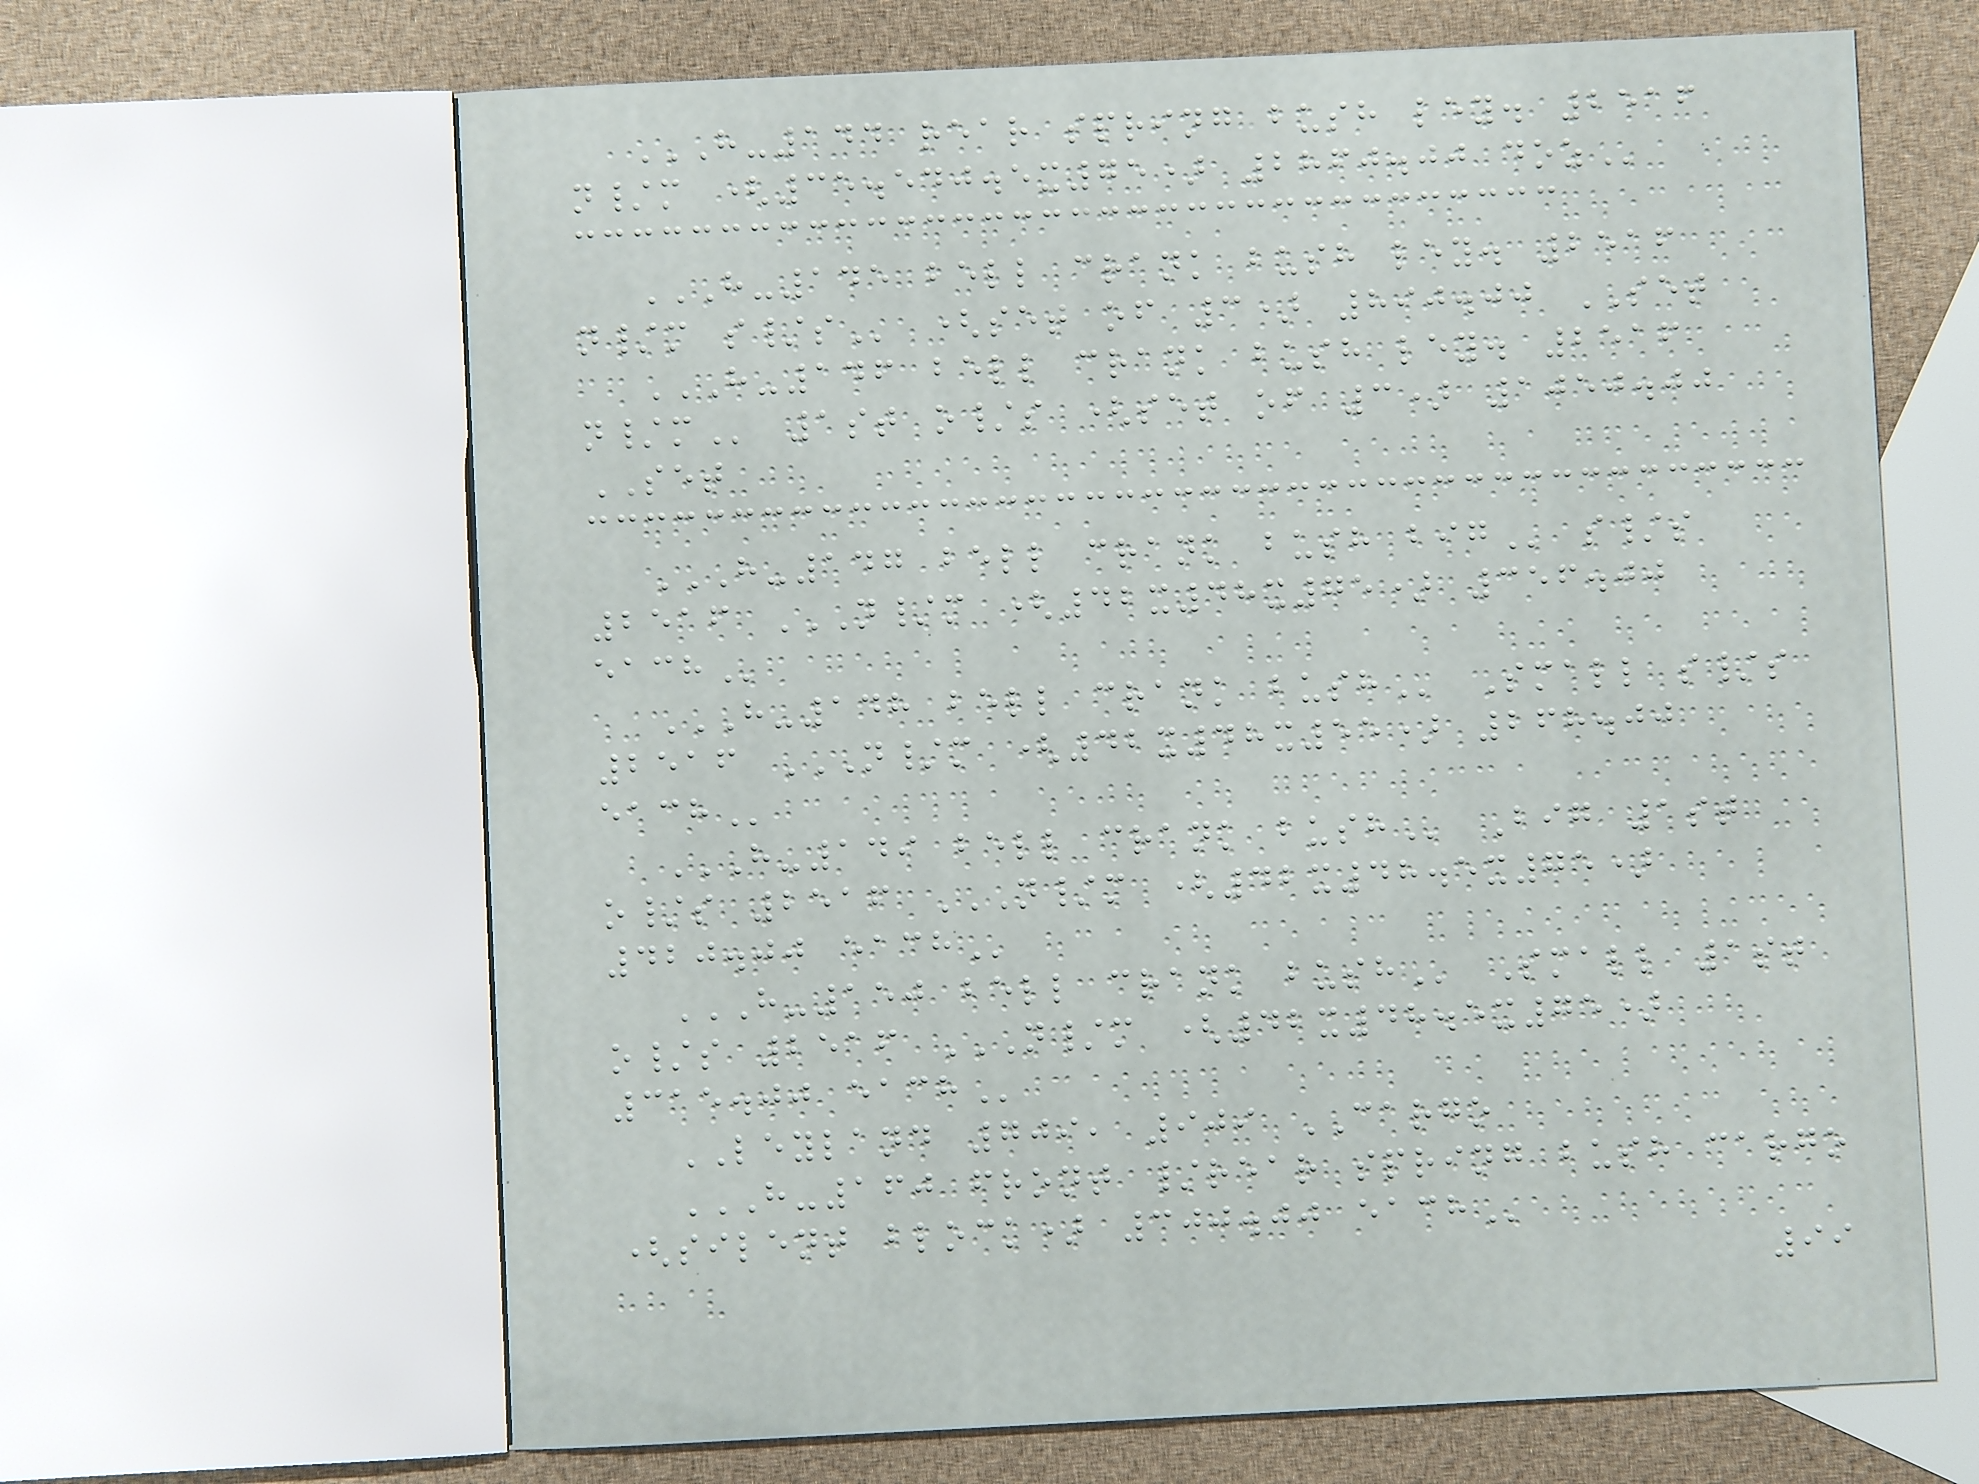H-144 REAR SPRING BUSH LEY. 2516
N/M (35.540.5X75) 2860.00 DOZ
H-145 BELL CRANK BUSH LEY. 2516
N/M S/S (set of 3) 890.00 SET
H-146 BELL CRANK BUSH LEY. 2516
N/M 1st o/s (set of 3) 1050.00
SET
H-147 BELL CRANK BUSH BIG s/s
2516 N/M (42X48X75) 356.00
EACH
H-148 BELL CRANK BUSH Small s/s
2516 N/M (42X48X55) 268.00
EACH
H-149 BELL CRANK BUSH Big 1st
o/s 2516 N/M (42X48.5X75)
420.00 EACH
H-150 BELL CRANK BUSH Small 1st
o/s 2516 N/M (42X48.5X75)
315.00 EACH
LEYLAND 709, 909 CARGO
H-160 FRONT /REAR SPRING BUSH CARGO
(SILENT BLOCK) 300.00 EACH
99
